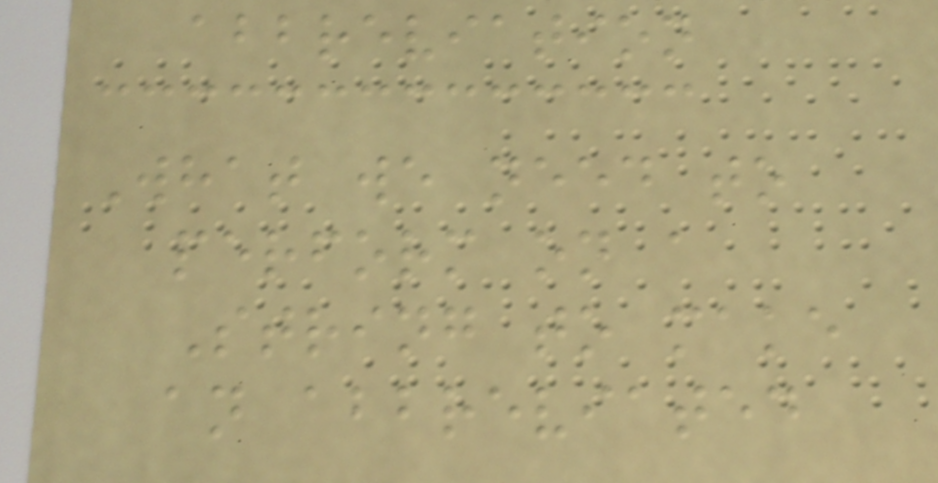abbreviation
What we need to
perform on a
String to make
an abbreviated
